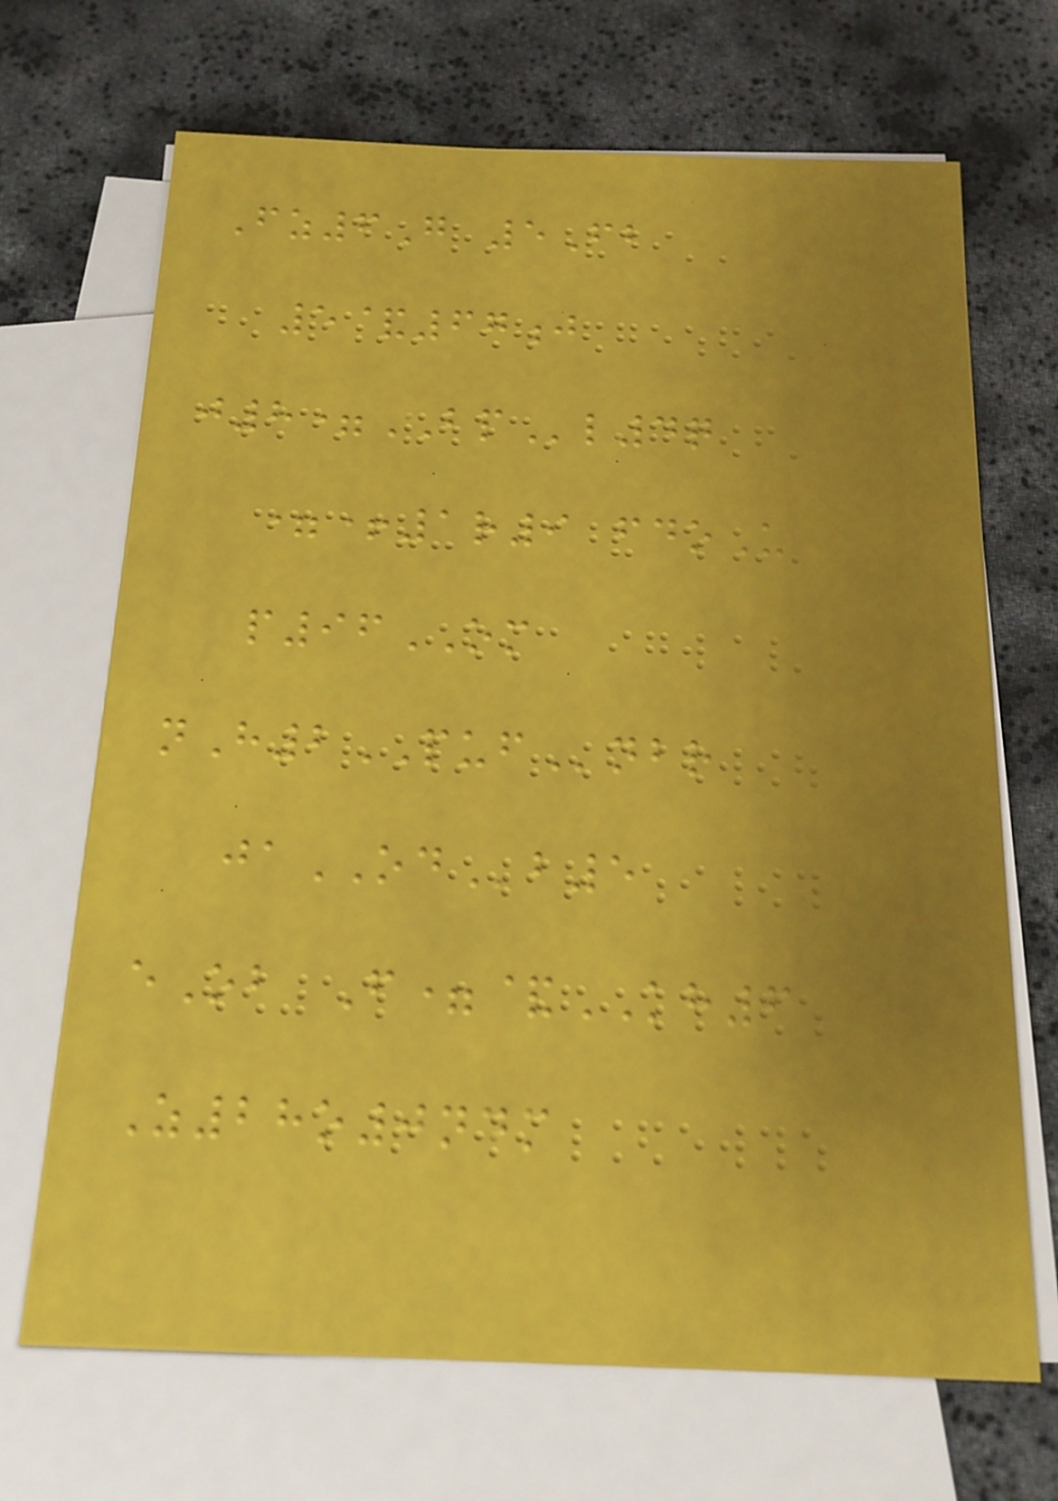Fz6G 5Fb
5&67j
j8=BPl4q
=+1r9 fdoU
p96OM
nH2PUFnbr
jaODb5
eOb F=&KH6
Z28o0ndm
